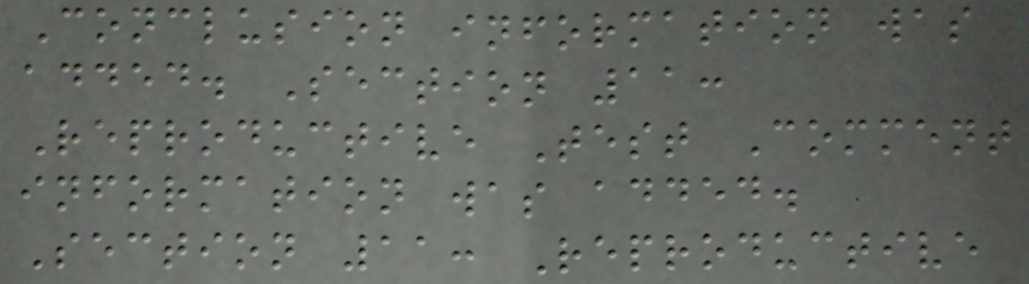Conclusion information was
added. Section 11:
Reproductive Test Comment
information was added.
Section 11: Reproductive
